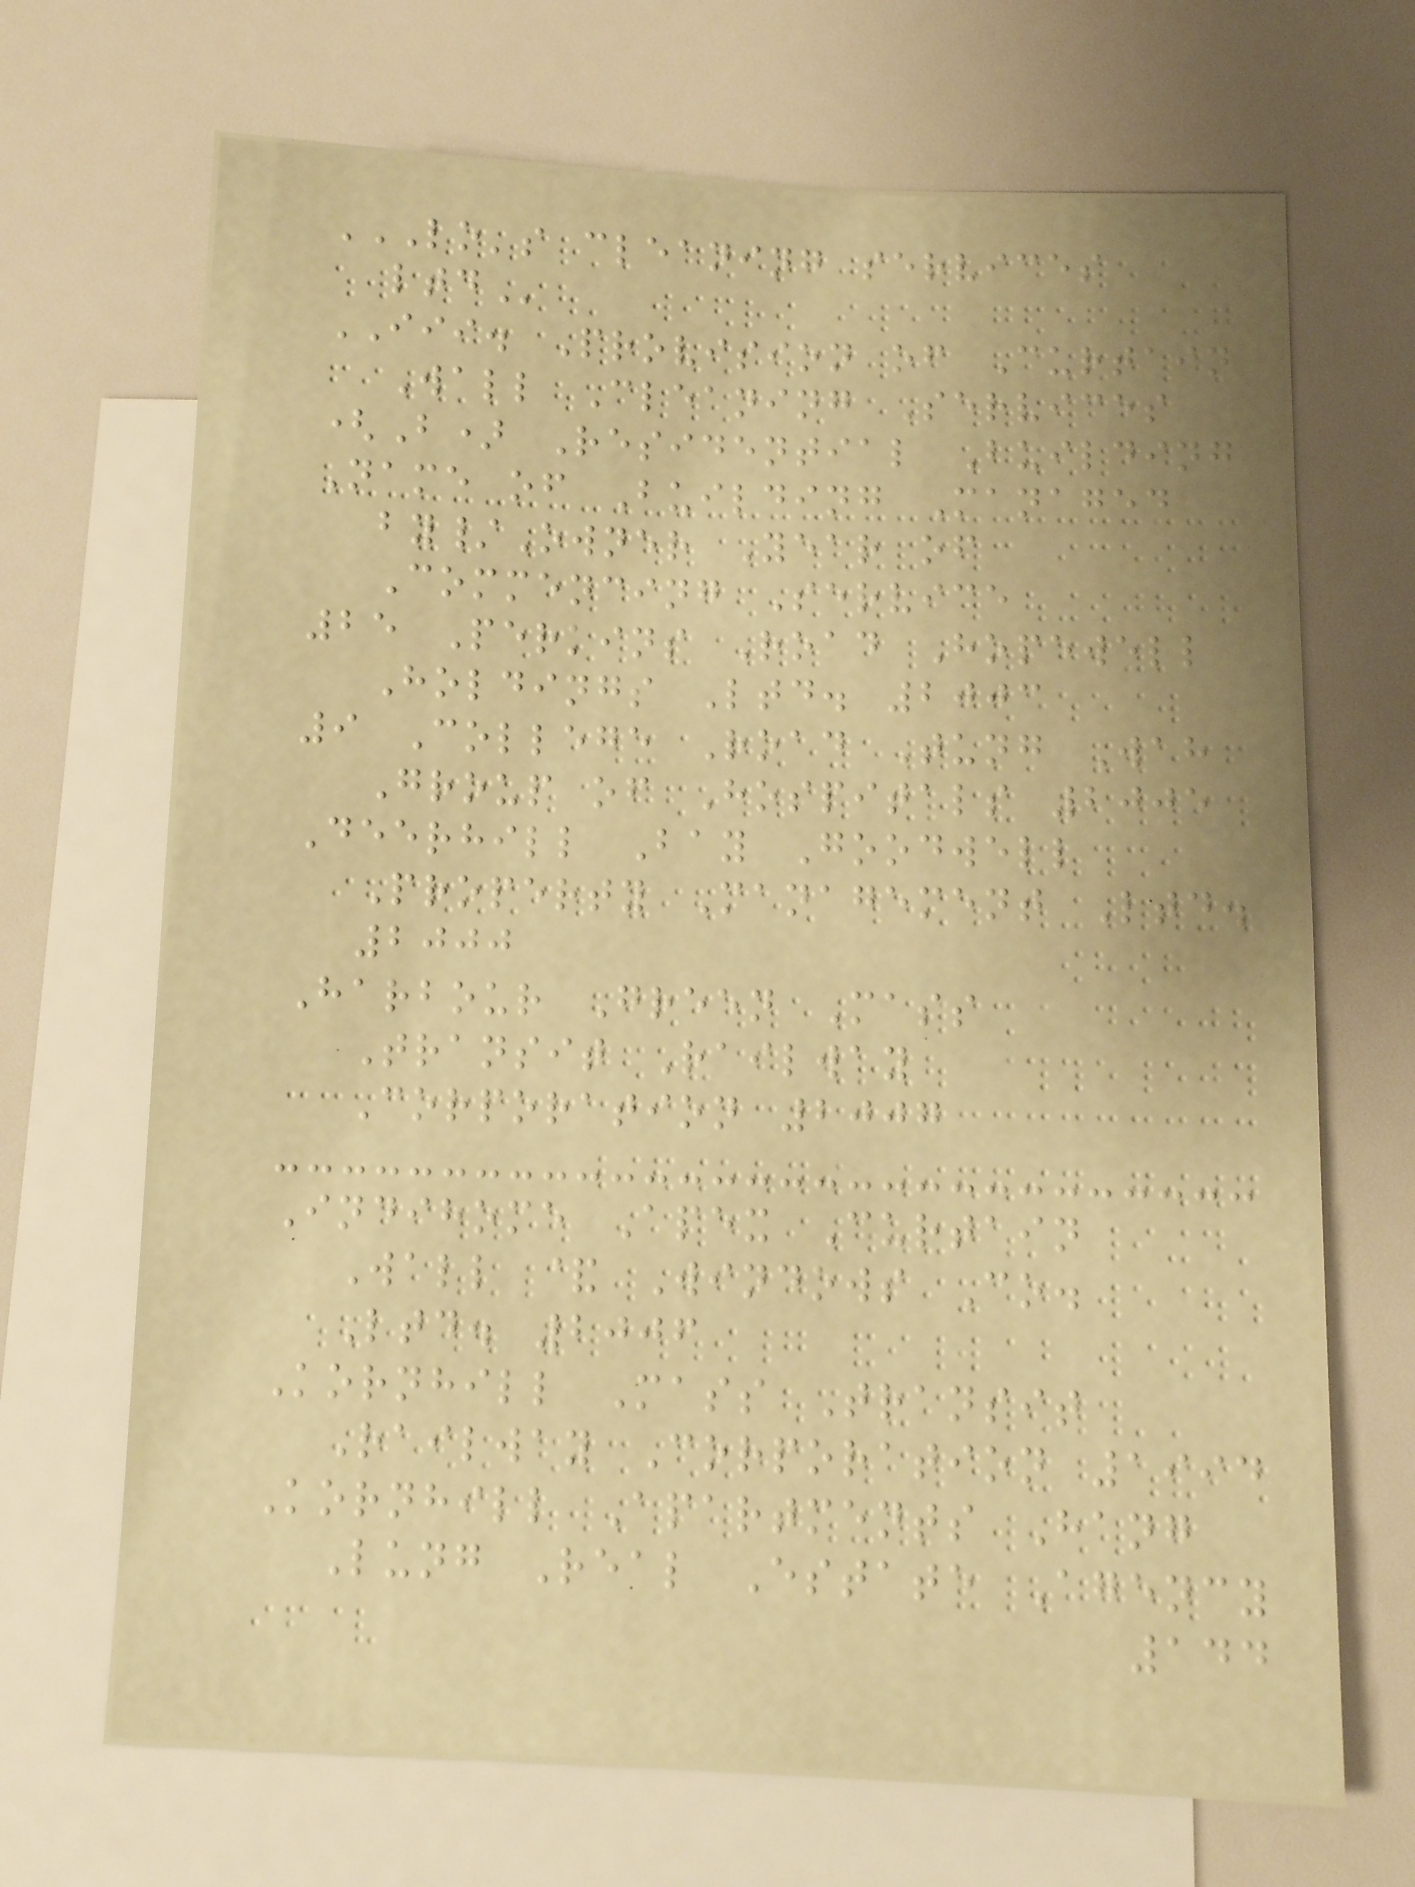LO'S CLEANING SERVICES
LTD
III. Provision of Curtain
Wall Cleaning Services
(B) Residential Building
Name of Building Managed
by/Owner Year of
Commencing Service
25 Perkins Road Hopewell
Holdings Ltd. 2003
9 College Road Tung Wah
Group of Hospitals 2005
Deerhill Bay Goodwell
Property Management Ltd.
2000
Harbour Green Mass
Transit Railway
Corporation 2007
Indihome Apex Curtain
Wall & Windows Co.
Ltd. 2006
Kornhill Mass Transit
Railway Corporation 1994
Kornhill Apartments Hang
Lung Real Estate Agency
144
